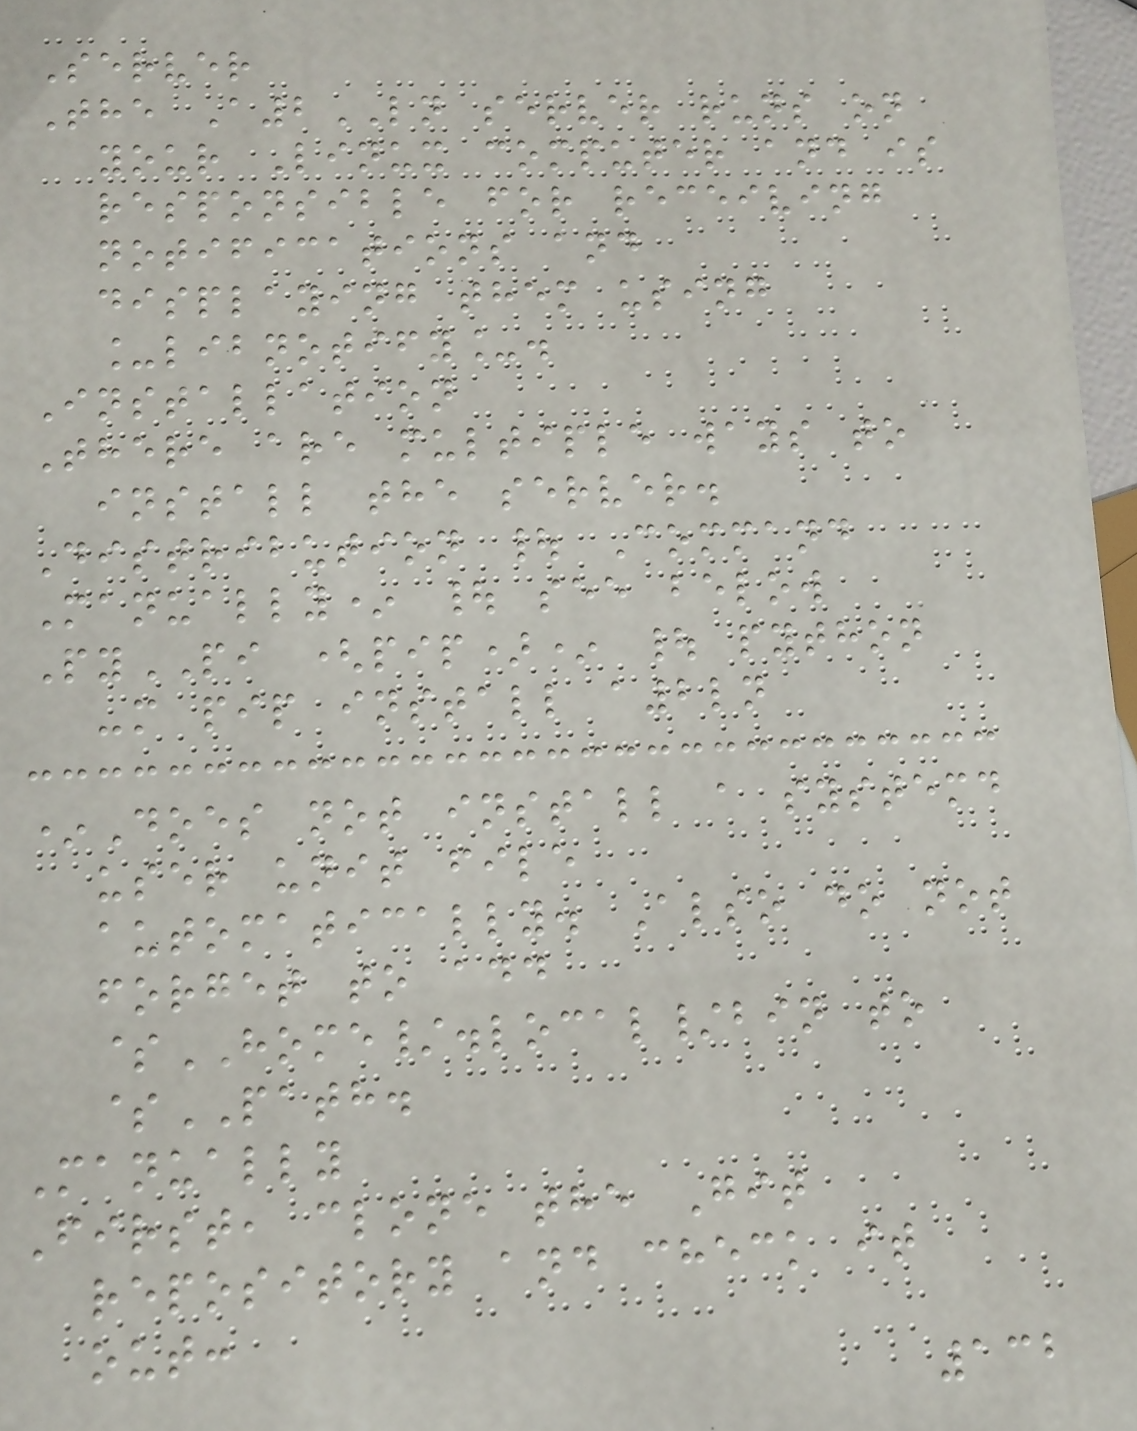Server
The A2LN server runs on
your Linux computer and is
responsible for receiving
notifications and
displaying them using
_libnotify_.
Installation
There are multiple ways to
install the server.
Distribution | Command
Manually* | see below
PyPI (pip)* | python
-m pip install a2ln
*Does not install a systemd
user unit file
automatically. Also do not
forget to add
$HOME/.local/bin to
$PATH.
Manually
First, clone the Git
repository and check it
out:
132
